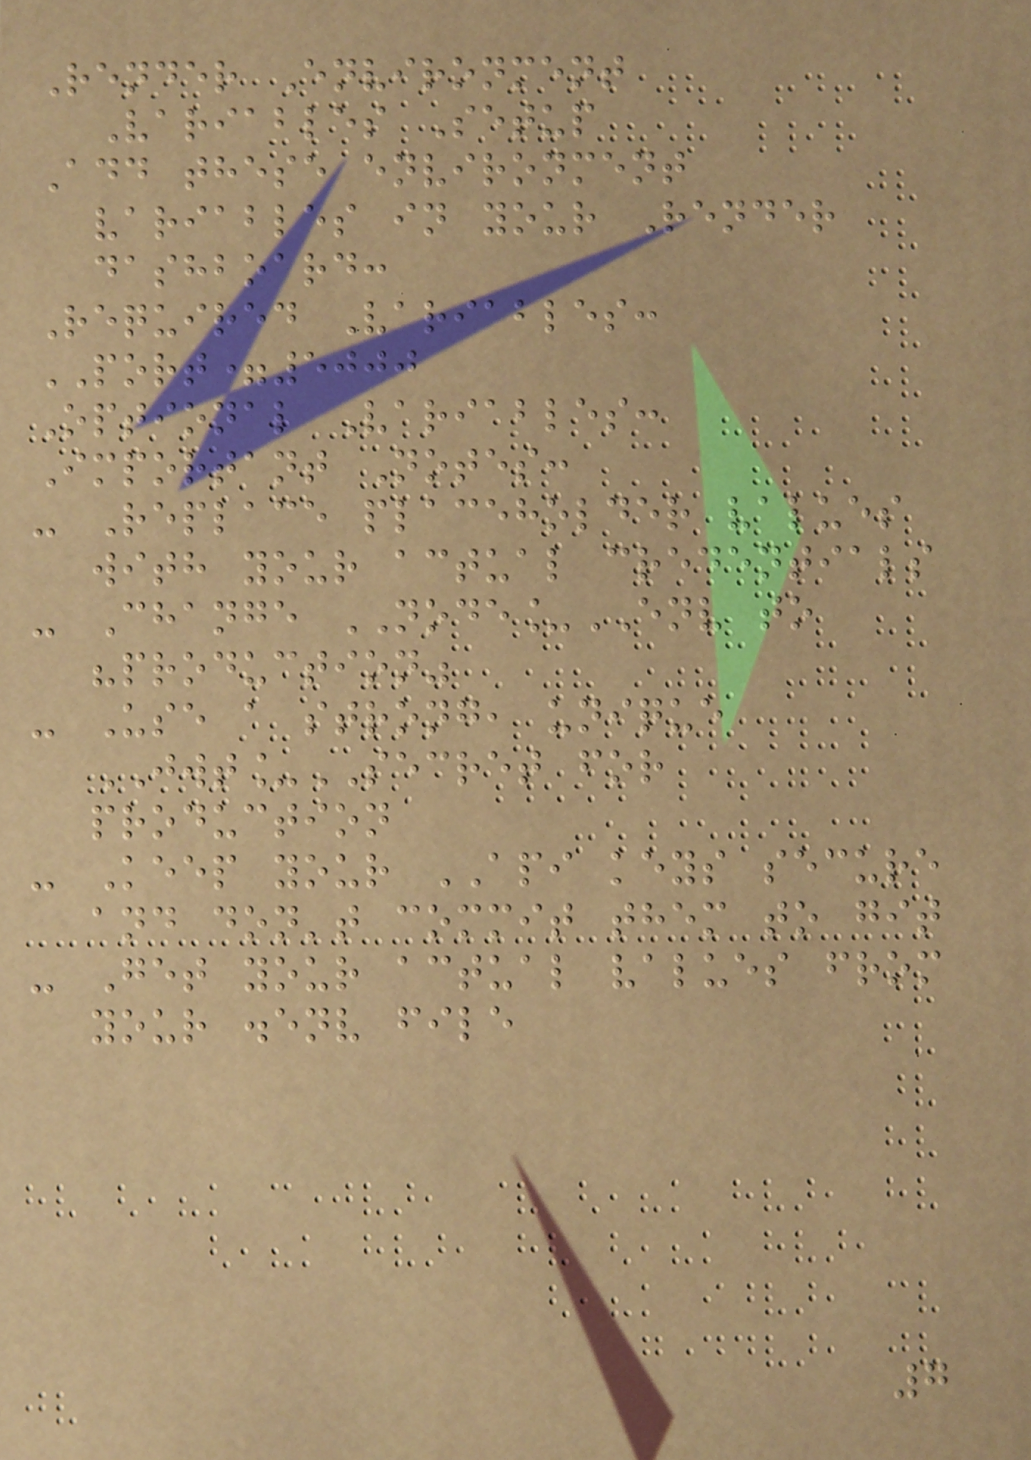Render Environment
Variables Setup
Add these environment
variables in your Render
dashboard:
Required Variables:
PORT=5000
Optional Variables:
Important Notes:
- Replace placeholder values
with your actual credentials
- Change NODE_ENV to
"production"
- Use a strong, unique
JWT_SECRET for
production
- Keep your API keys secure
and don't commit them to git
- Get your actual values from
your .env file
7
